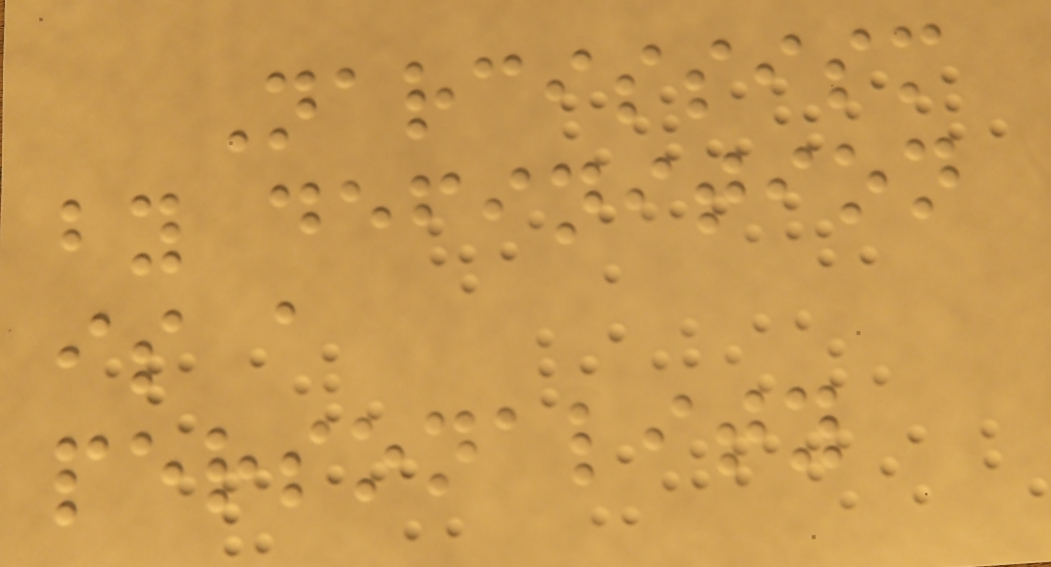Narcissism
by definition
is a
personality
